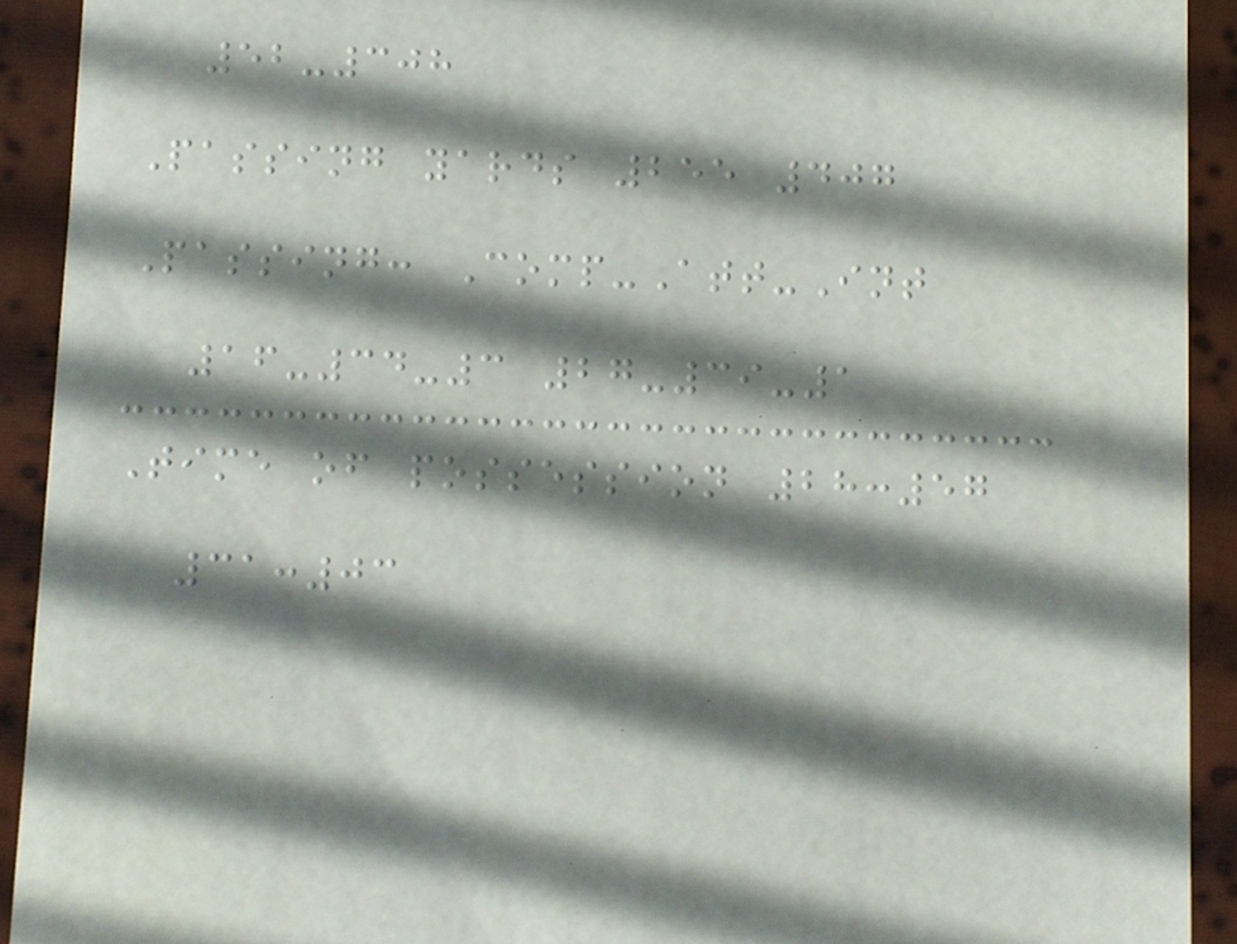52-308
Passing yards 255 407
Passing: Comp-Att-Int
16-34-3 27-39-1
Time of possession 28:57
31:03
